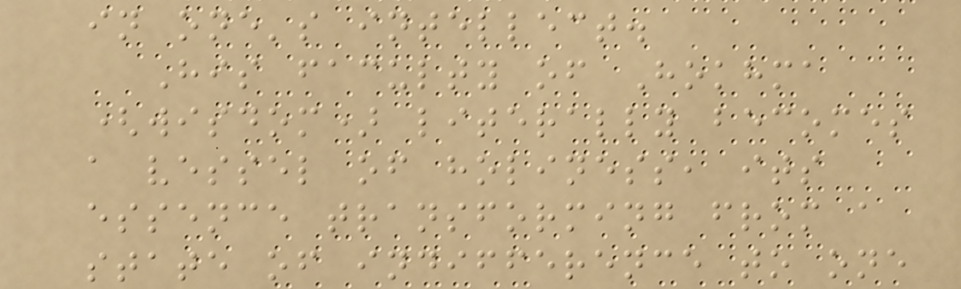in one's intellect.
His faculty of Hokhma
(wisdom) literally becomes
a vessel of holiness, its
essence transforming from a
state of indifference to one
